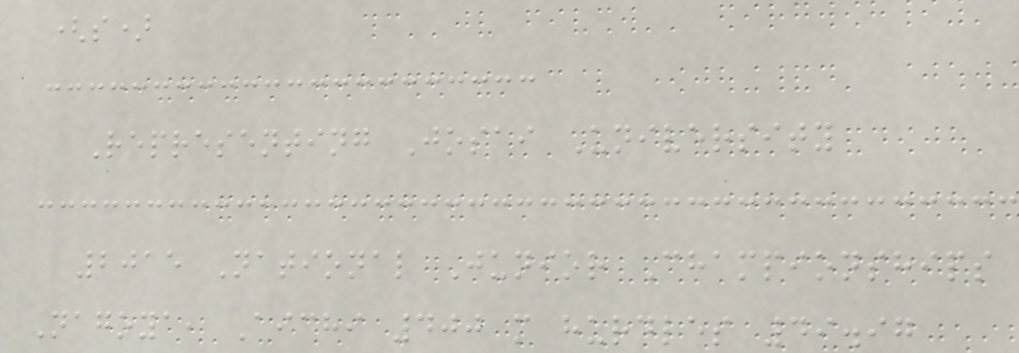(s)
Representing Josai University
2015 National Junior Championships
Nagoya, Aichi 400 m hurdles 49.97
